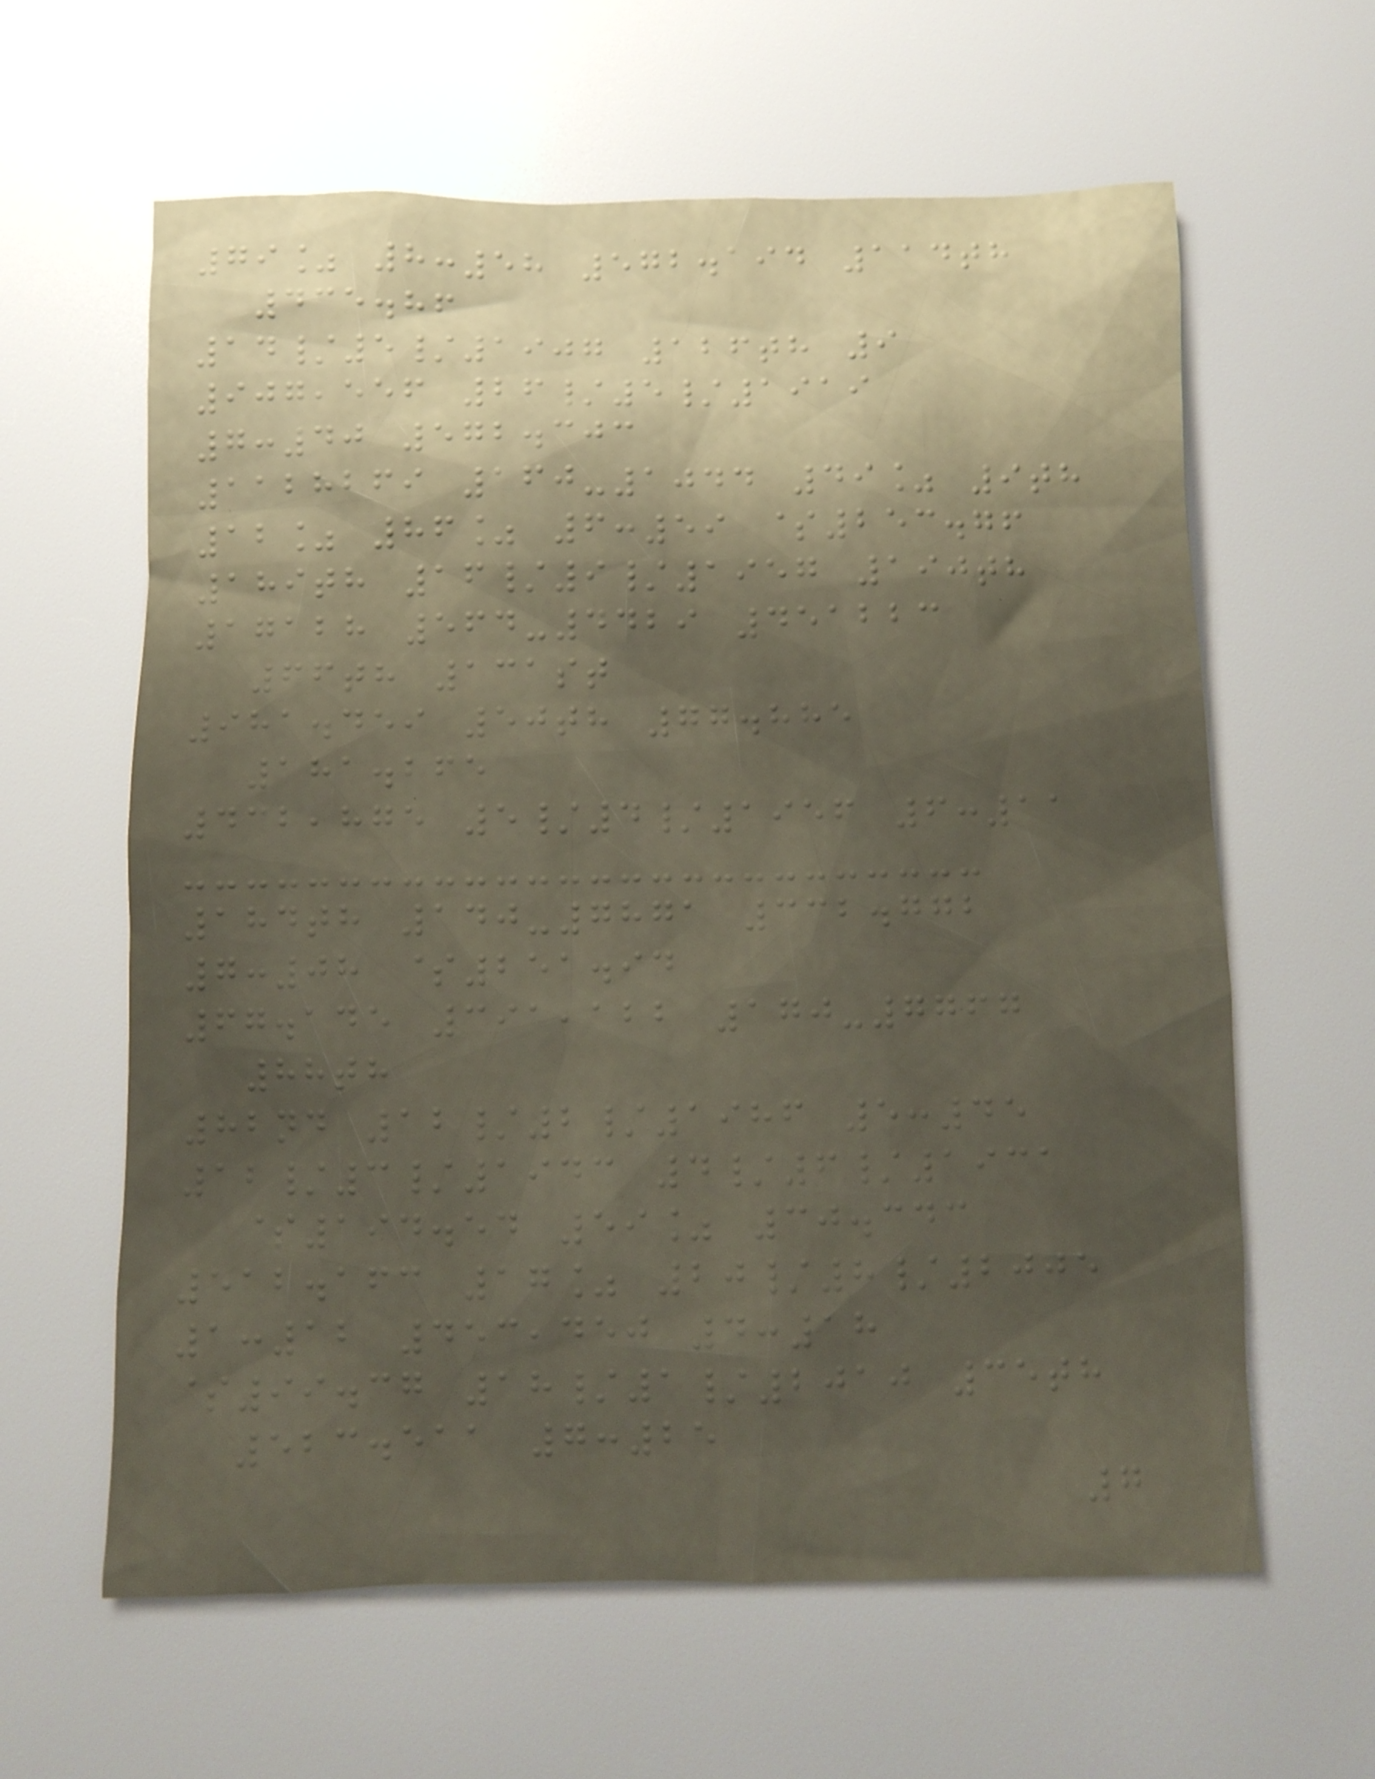79% 8:58 572.194 114th
435.86
14/5/1907 126th 9
907,556 26/5/1919
7:40 572.303
1128269 160-1044 49% 9th
12% 86% 6:59 $253.76
189th 16/9/1957 190th
17128 564-4429 451223
66th 131st
981.459 50th 77.885
181.265
432,875 5/4/1956 6:11
184th 140-7871 332.772
7:08 $251.94
67.145 391,122 170-7767
88th
82nd 12/2/1986 5:45
12/3/1943 4/6/1931
$194.54 59% 30.343
512.163 17% 20/8/2005
1:12 453,450 4:18
$99.37 18/1/2010 35th
523.511 7:25
7
